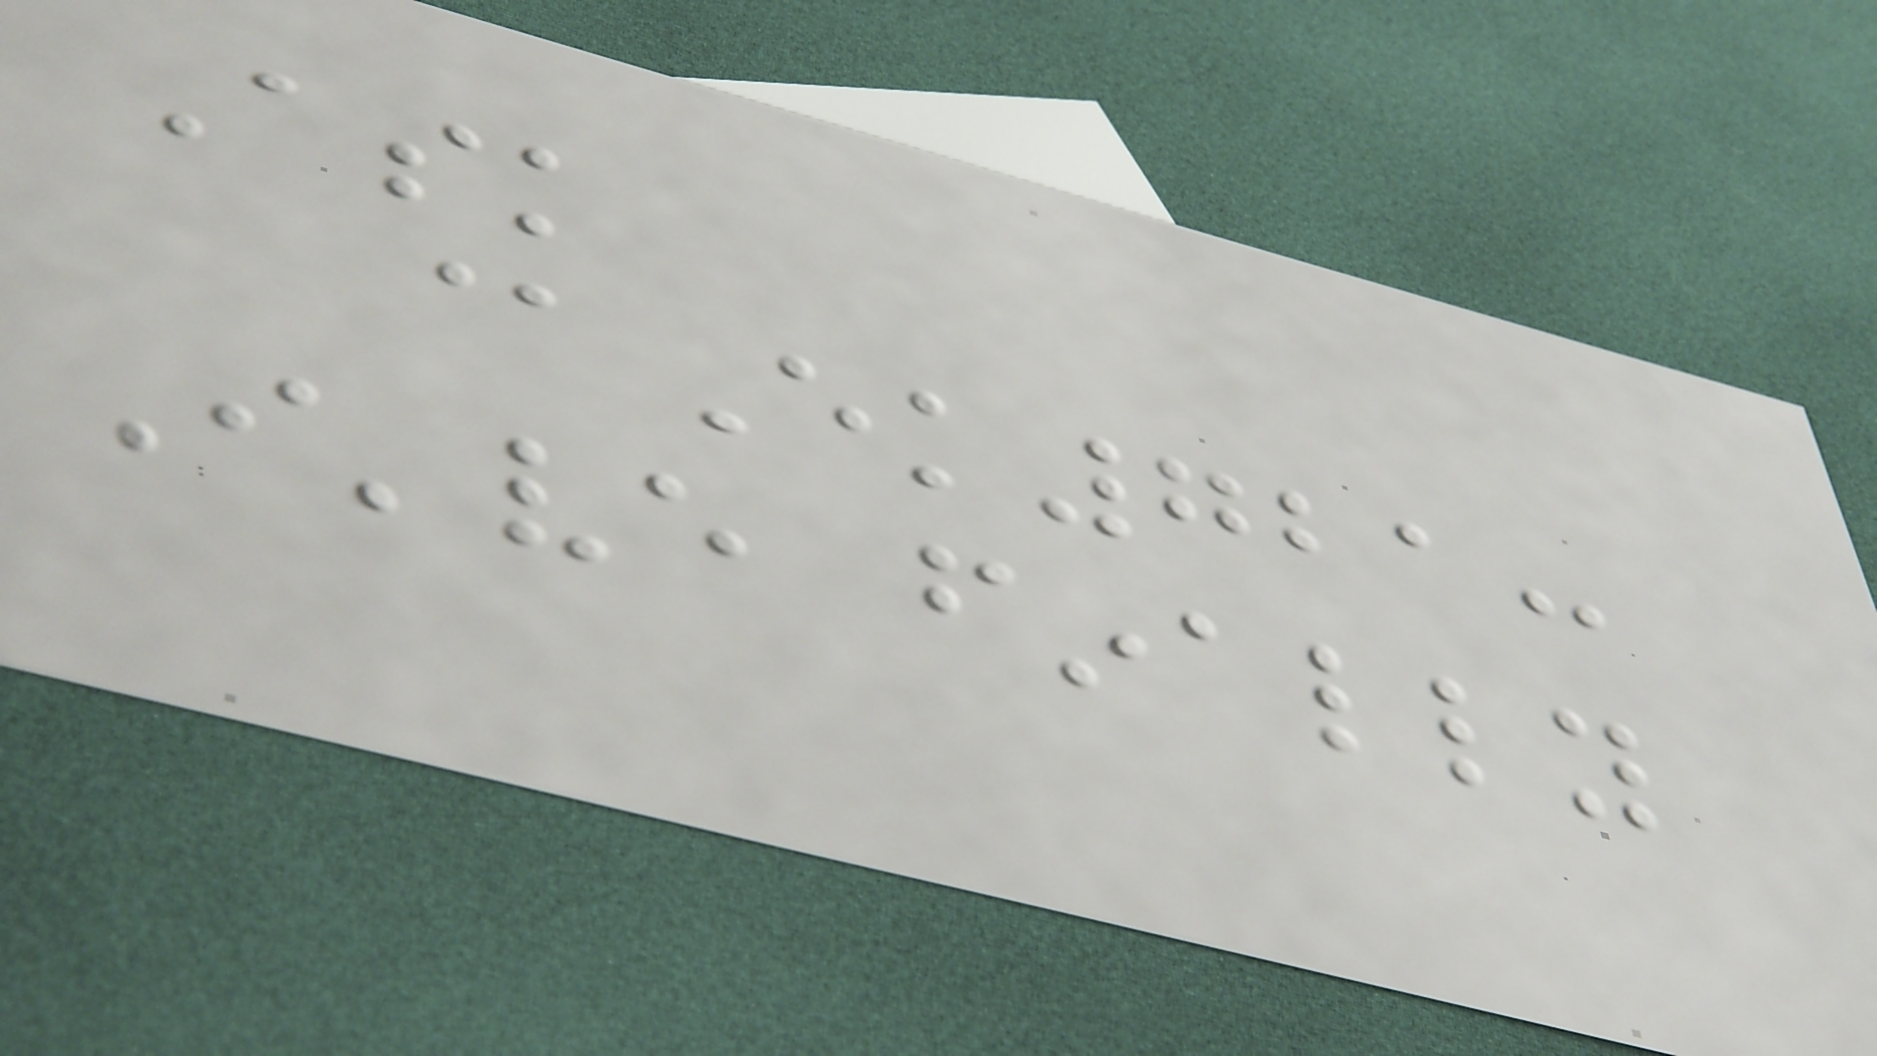Ask
@Ek721:
I've finally
